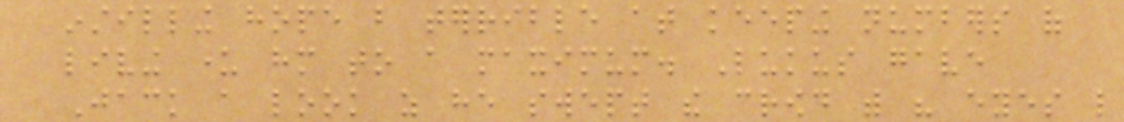instilling hope but terrible at keeping numbers of
living under him to a maximum. Lukus gave
Jack a look as he swept the crowd with his eyes like
